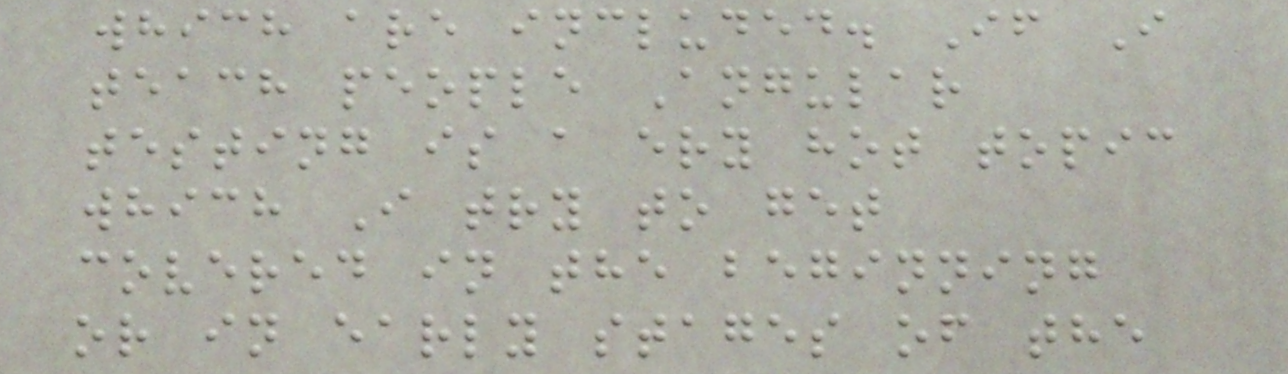which are included. If I
teach people Angular
testing is a ery hot topic
which I try to get
covered in the beginning
or in early stages of the
